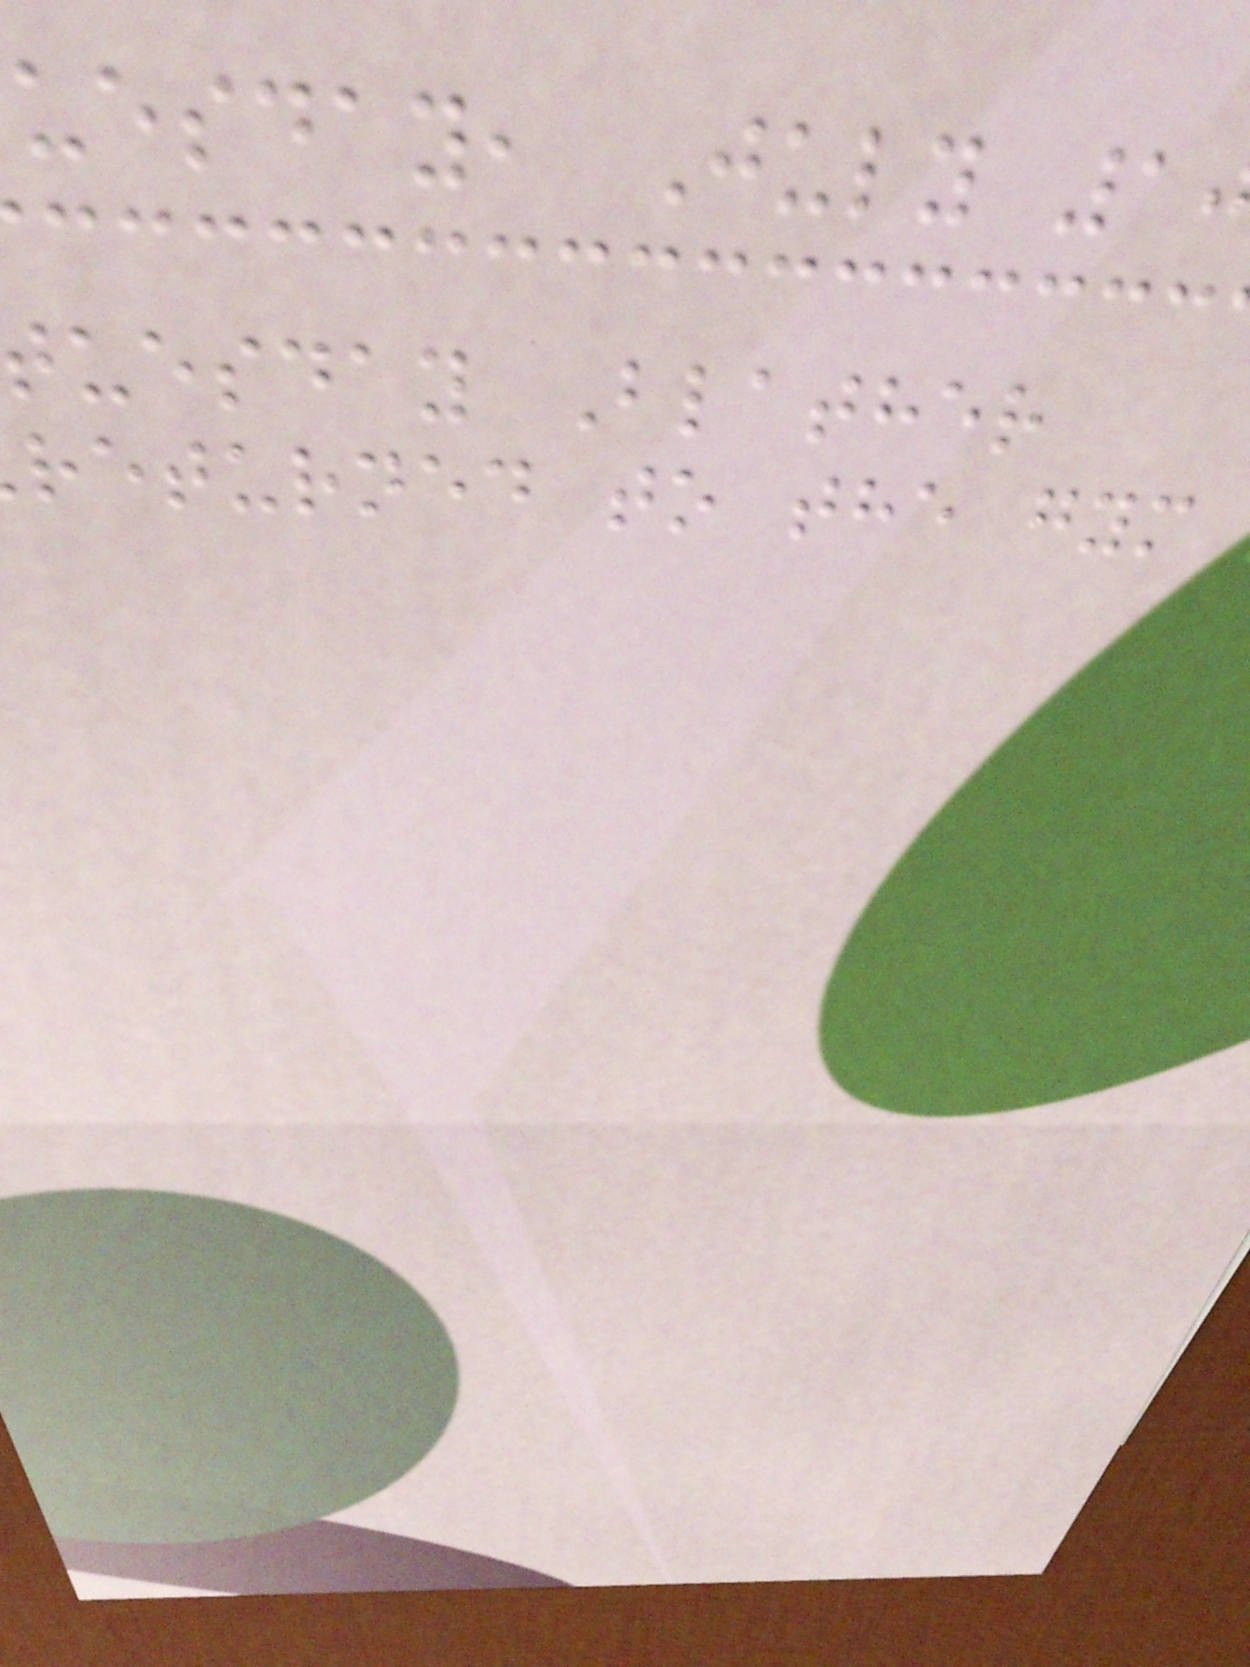uesday, July 1
uesday Blather
returned to the gym
